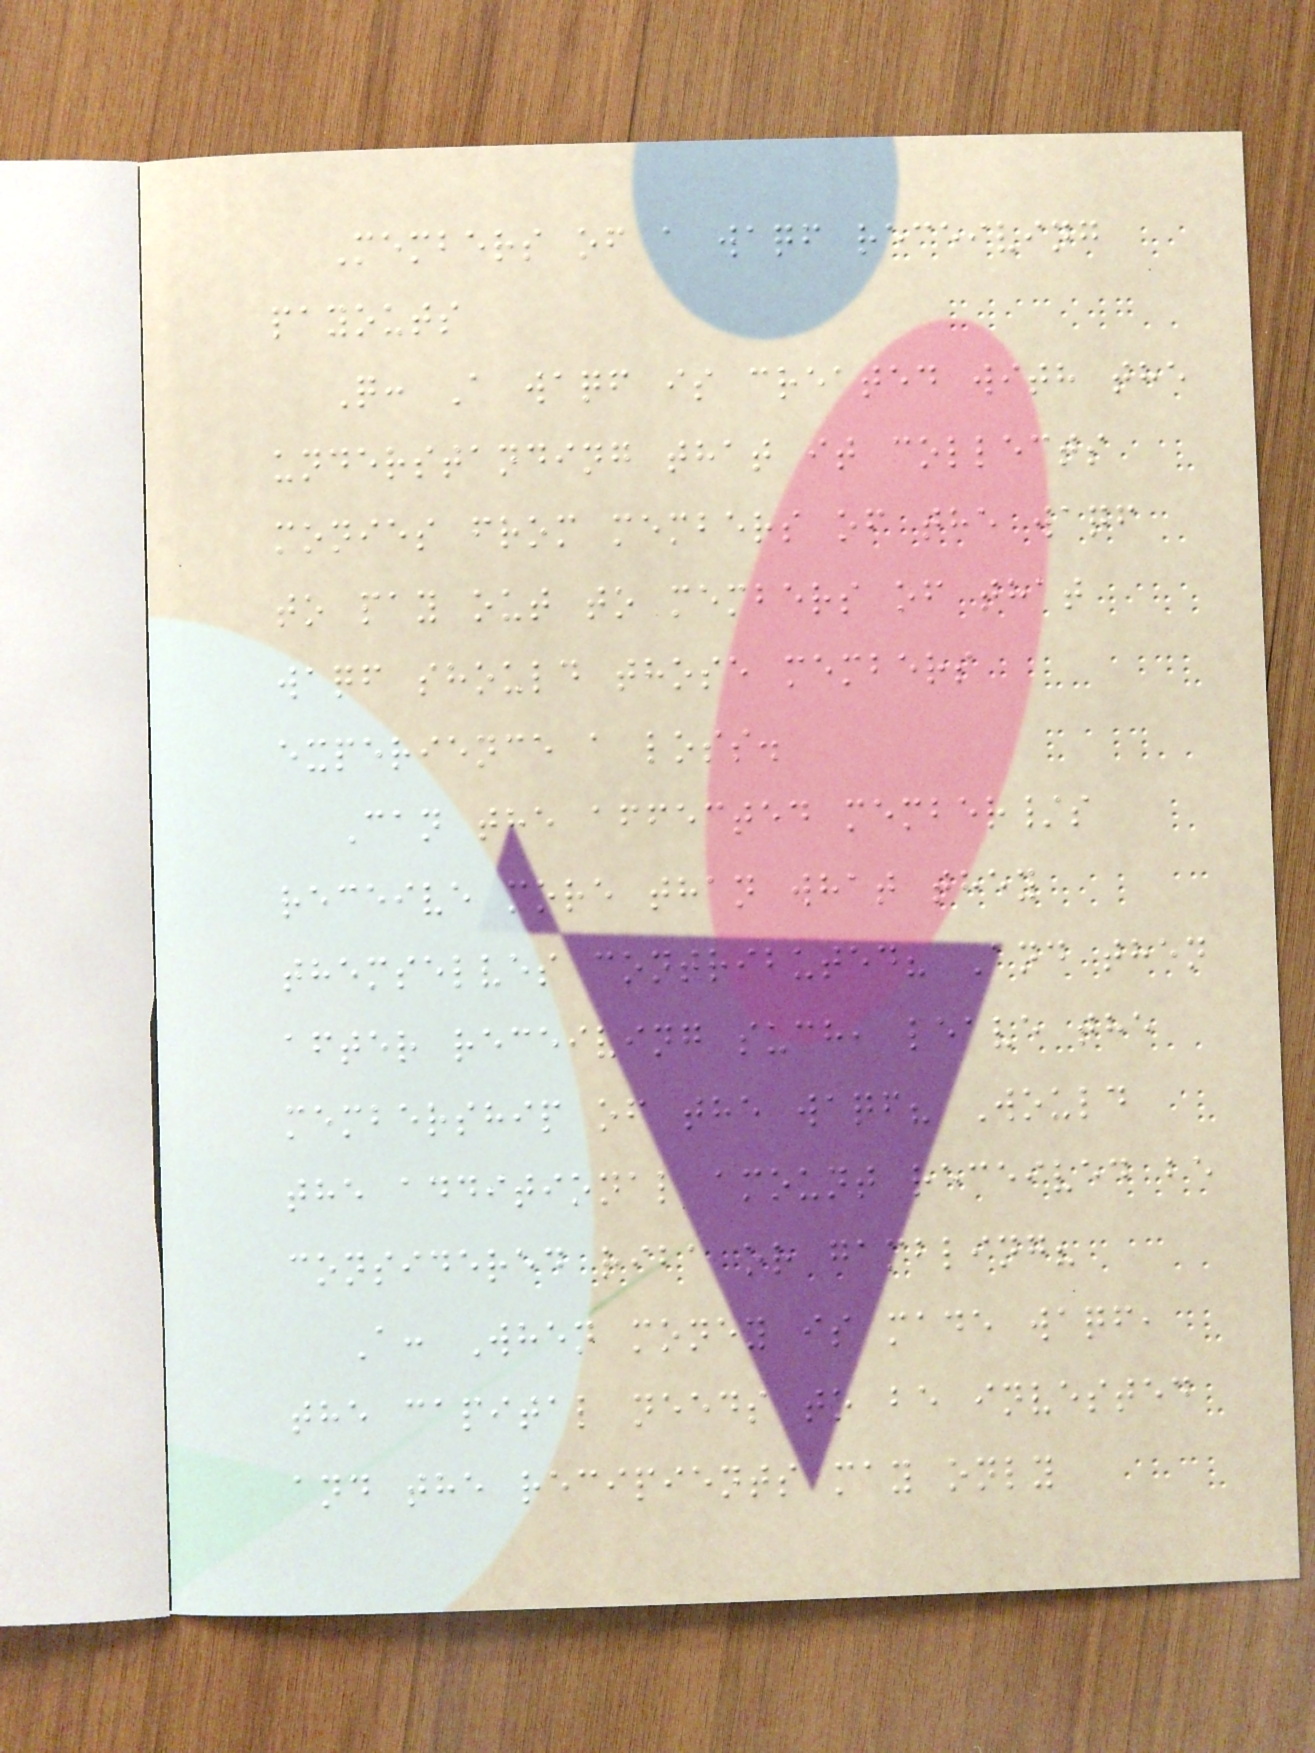Members of a waqf receiving
payouts
Q: A waqf is created with the
understanding that it collects
monies from members of the waqf
to pay out to members of that
waqf should those members
experience a loss.
Can the affected member/s
receive more than what they
themselves contributed? And then
after receiving such, leave the
membership of the waqf? Would
the additional amount received be
considered riba or gambling?
A: When money is made waqf,
the capital needs to be invested
and the recipients may only
